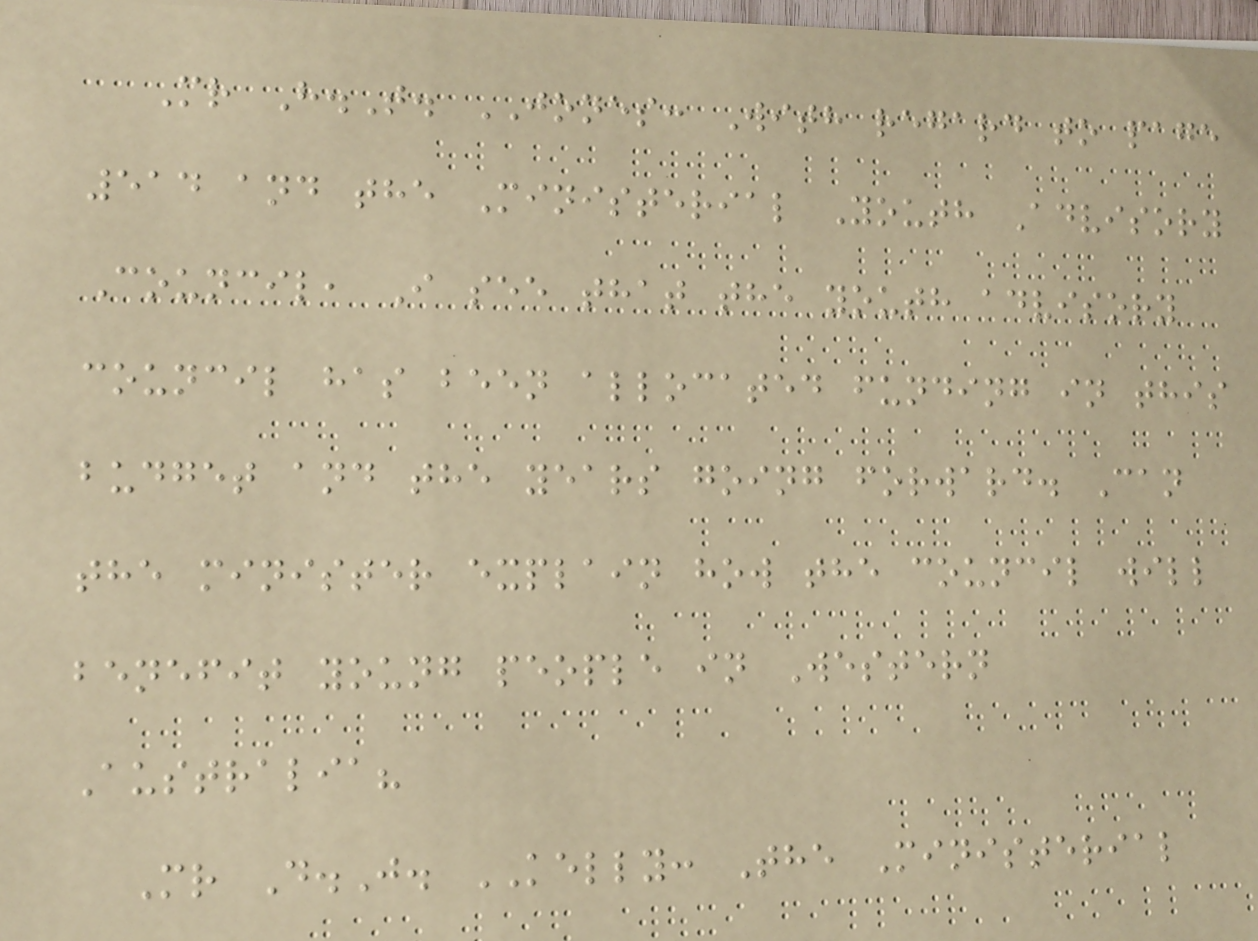Mr H.T. JONES: With regard to page
514 and the Ministerial Youth Advisory
Council, I see that the youth advisory
council has been allocated funding in this
budget and the years going forward. Can
the minister explain how the council will
benefit young people in Western
Australia?
Mr D.J. KELLY: The Ministerial
